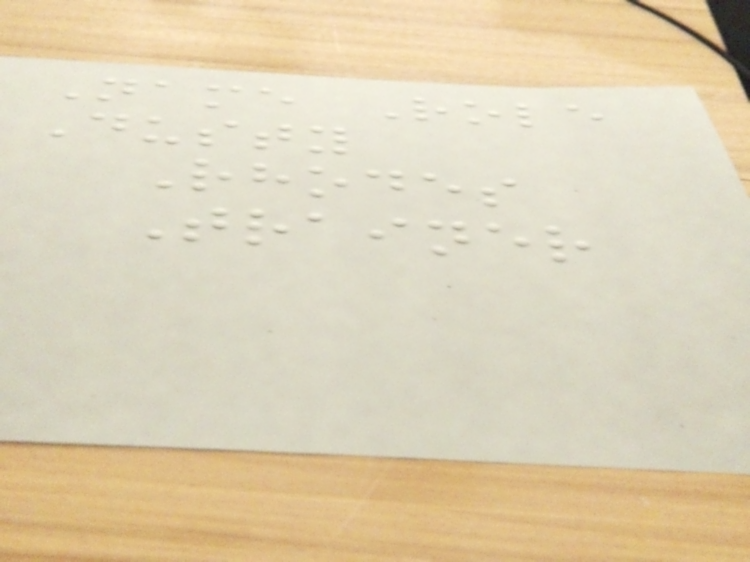Name Role
Dusty
Rhodes
Trainer
